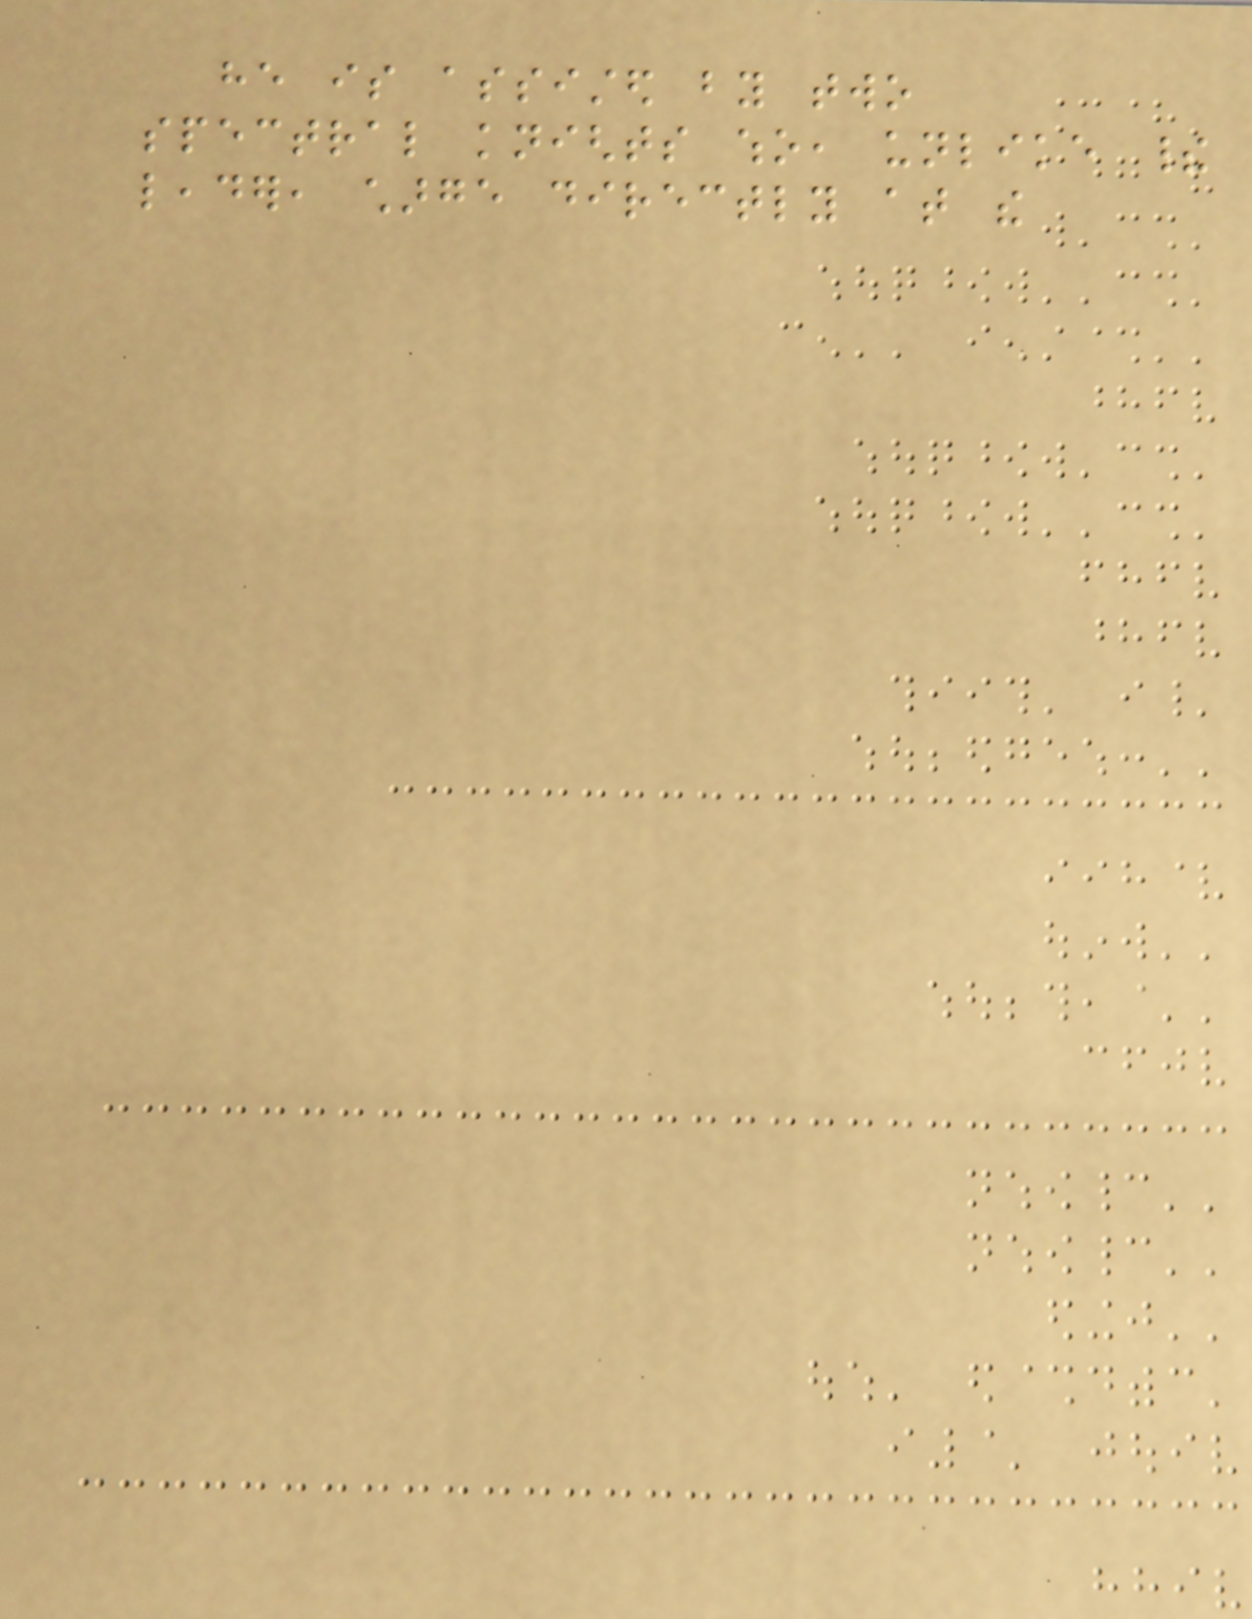he is assisted by two
spectral knights who, unlike their
leader, charge directly at the
